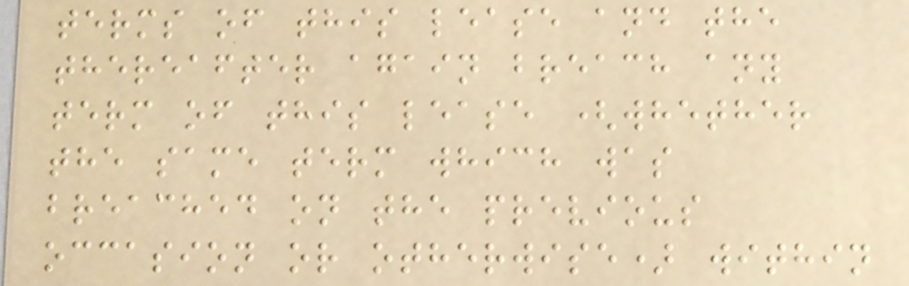terms of this lease and the
thereafter again breach any
term of this lease (whether
the same term which was
breached on the previous
occasion or otherwise) within
